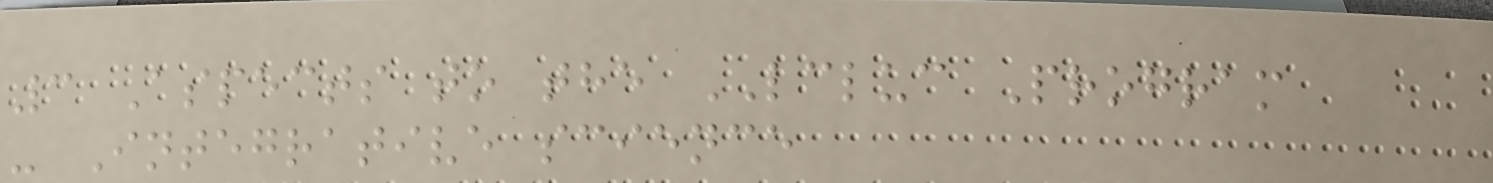3 Aspects to the LCLUC Program
- Integrative science
